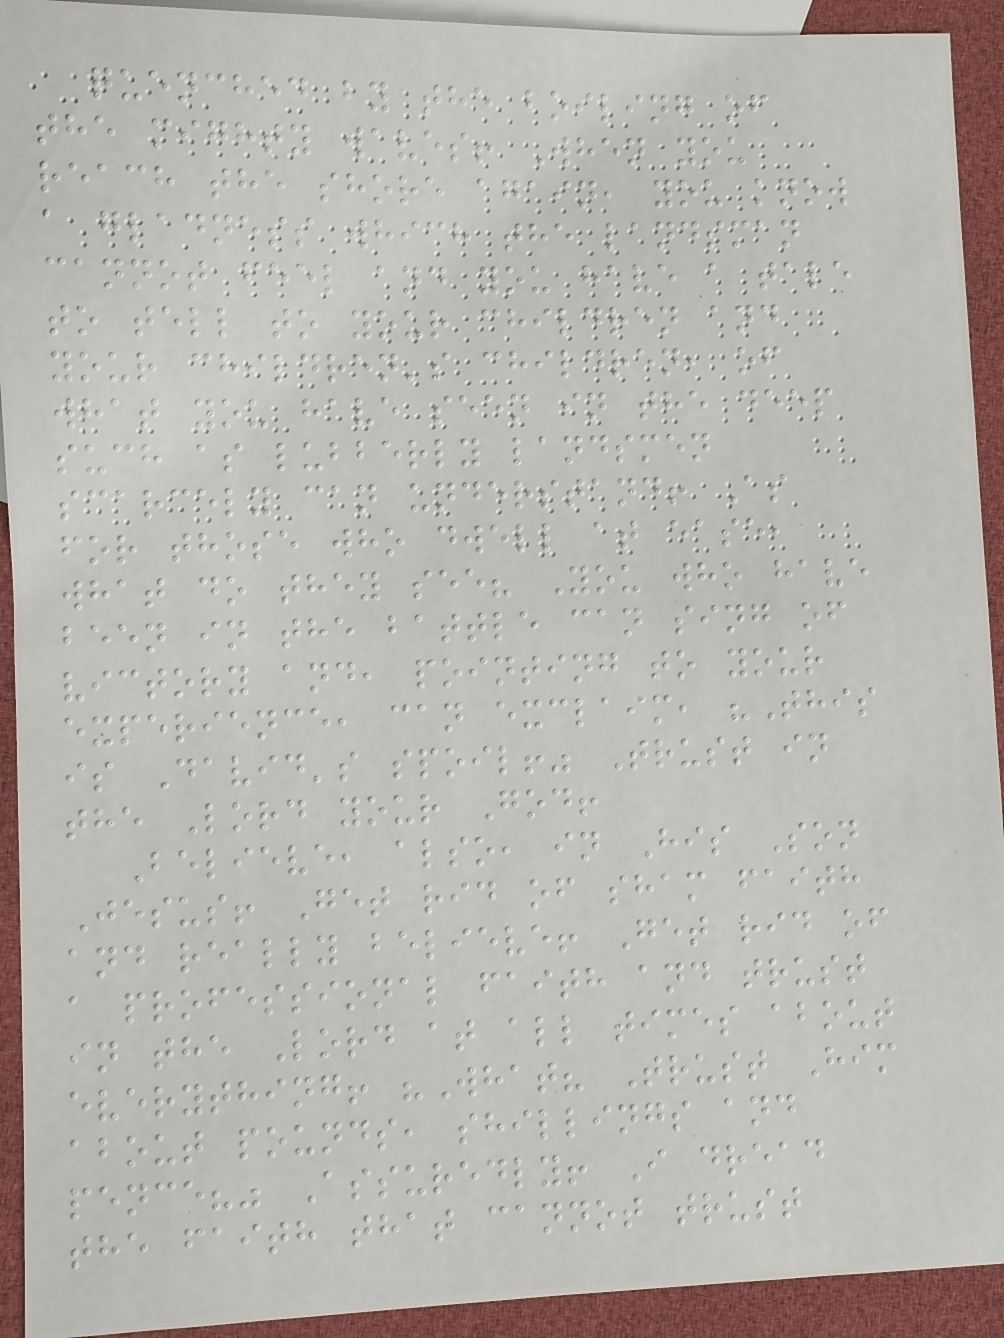quenched by the boiling of
the mighty waves! When you
reach the shore again, you know
a gladness which the landsman
cannot feel and you have a tale
to tell to your children and
your children's children, of
what you have seen in the deep
such as lubberly landsmen
scarcely can understand! As
for those who dwell at ease,
what do they see? You who have
been in the battle can sing of
victory and, pointing to your
experience, can exclaim, "This
is David's spoil!" Trust in
the Lord your God!
Believe, also, in His Son
Jesus! Get rid of sham faith
and really believe! Get rid of
a professional faith and trust
in the Lord at all times about
everything! "What? Trust Him
about pounds, shillings and
pence?" Assuredly! I dread
the faith that cannot trust
